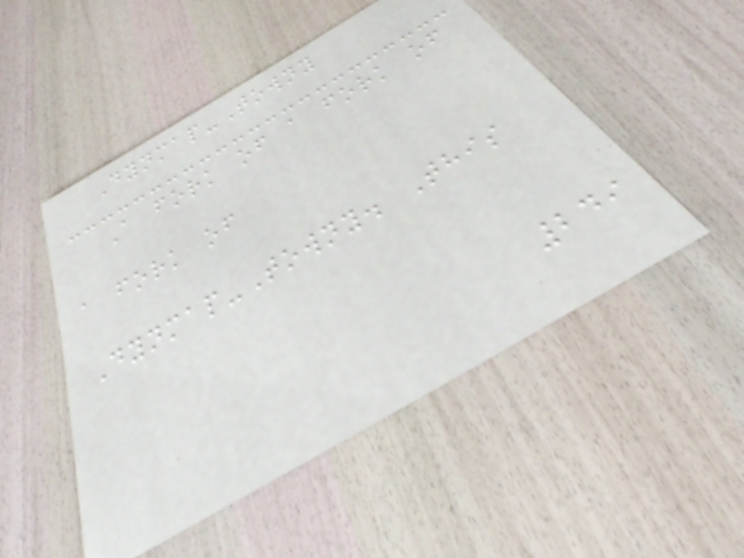Dynmap-Towny
A fork of a fork of
a fork of
Dynmap-Towny. This
249
